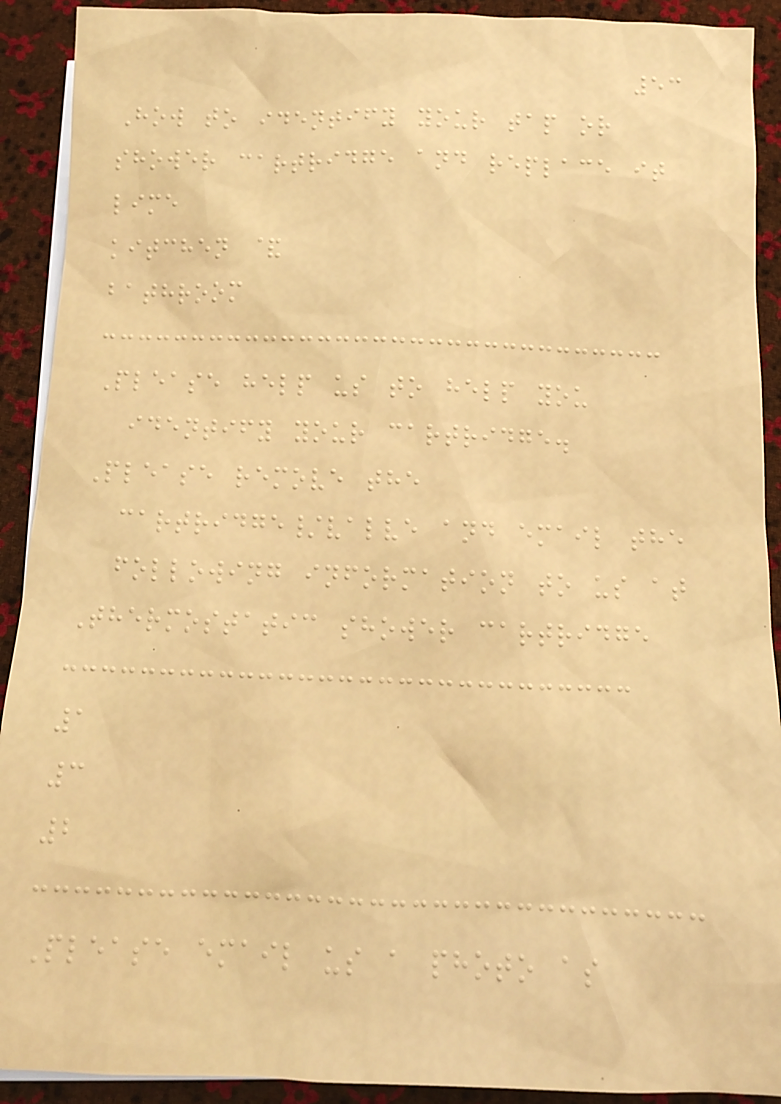53
How to identify your tap or
shower cartridge and replace it
lime
kitchen &
bathroom
Please help us to help you
identify your cartridge.
Please remove the
cartridge/valve and email the
following information to us at
Thermostatic shower cartridge
1
3
2
Please email us a photo as
